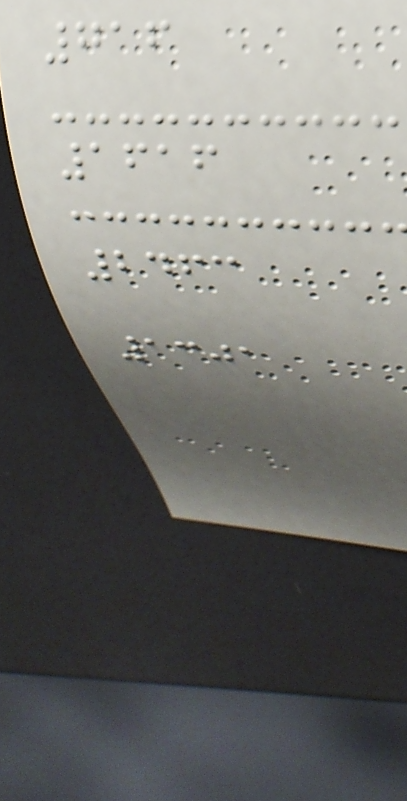716
1616
2463
1301
